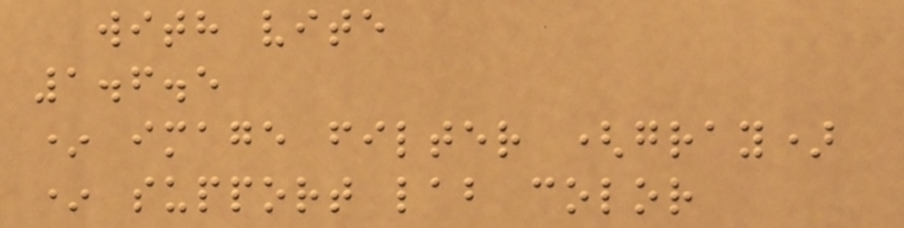with vite
1.6.5
* image filter (gray)
* support lab color
